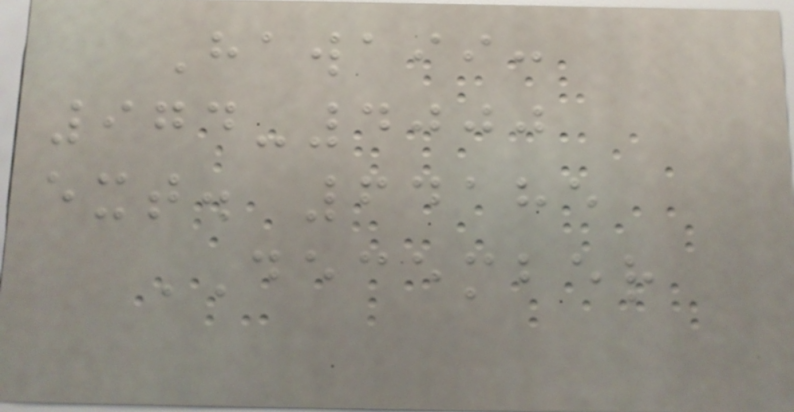Hawaii:
974-4000
ext. 64185
DECEMBER
